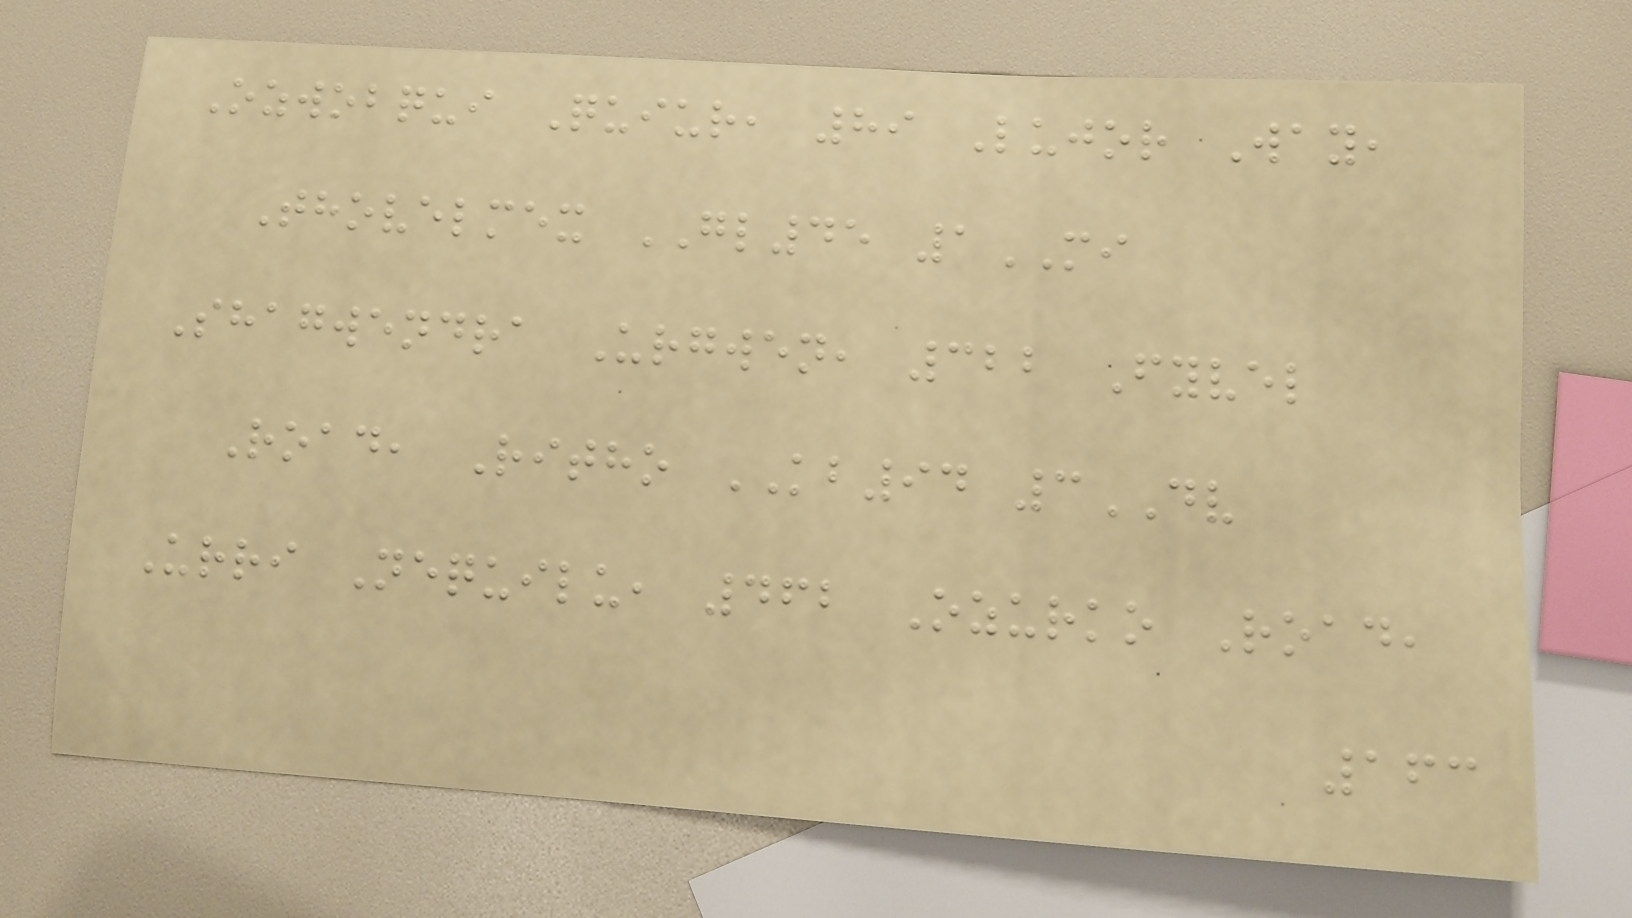Ozwobqui Quiur, 89 Lujor Way,
Thovelmex GL45 1MI
Shagwendra Urgwen, 322 Fyvel
Road, Ritho KB94 3DV
Urri Nequilu, 462 Ozurko Road,
163
